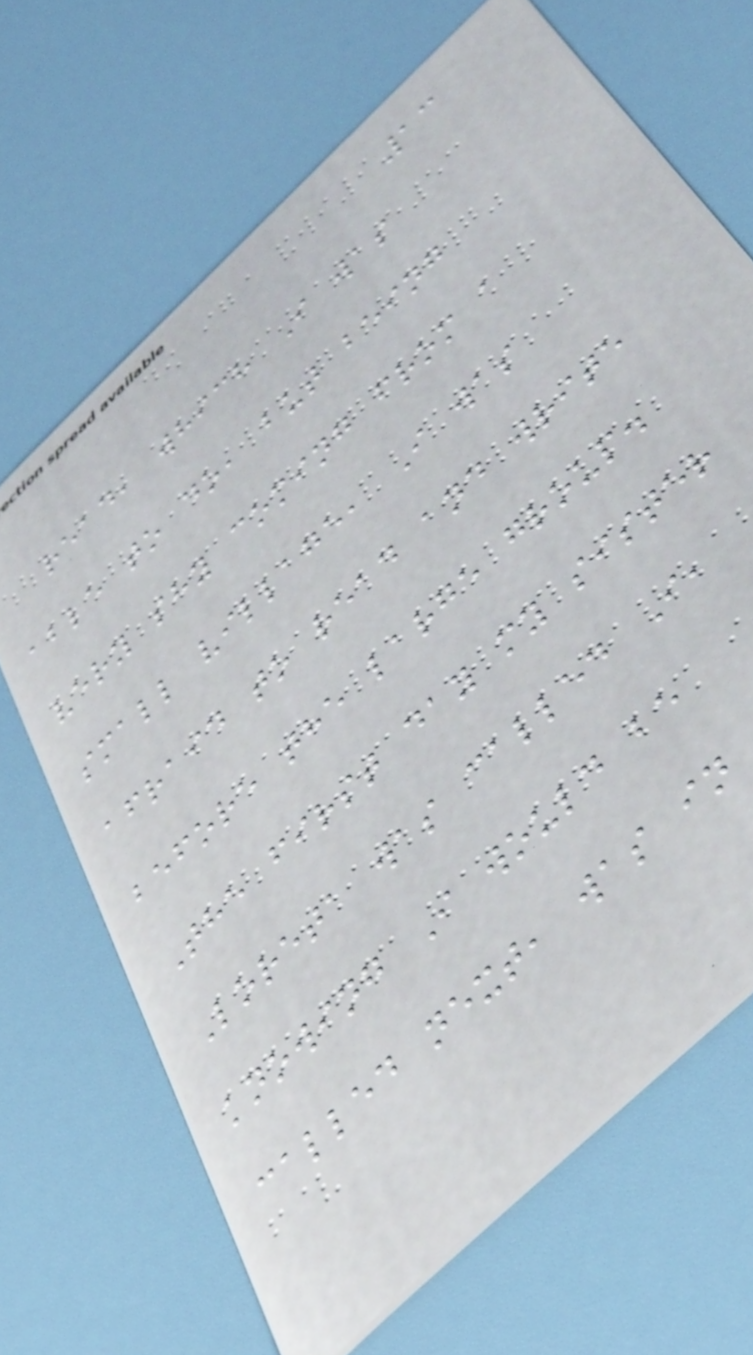13
read, which I was
able to do, but being
very shy coming from a
small village, I was
afraid to read and write
before the large group.
The first day my sister
Loreta was called I,
knowing I would be
called next, was in
